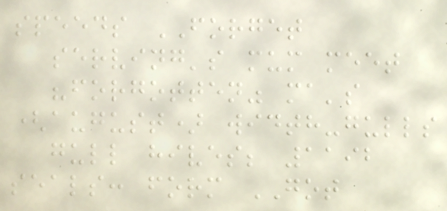speeds FORGET
serving's mum meet
"forgotten" ma's
(august) width-gulls
gull hives; 1192
seals: form GOT
